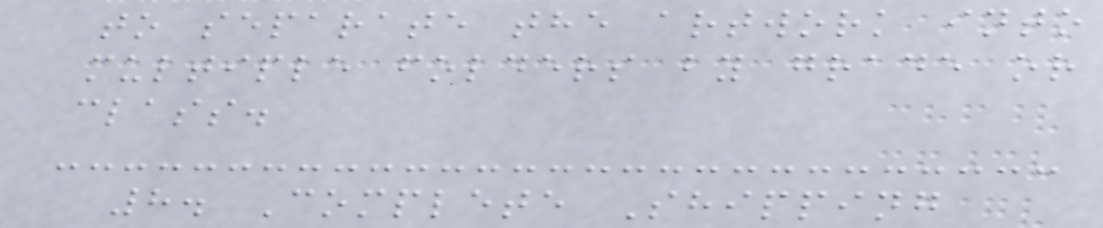to separate the artwork into
multiple folders by grade or
class.
8. Complete Shipping
